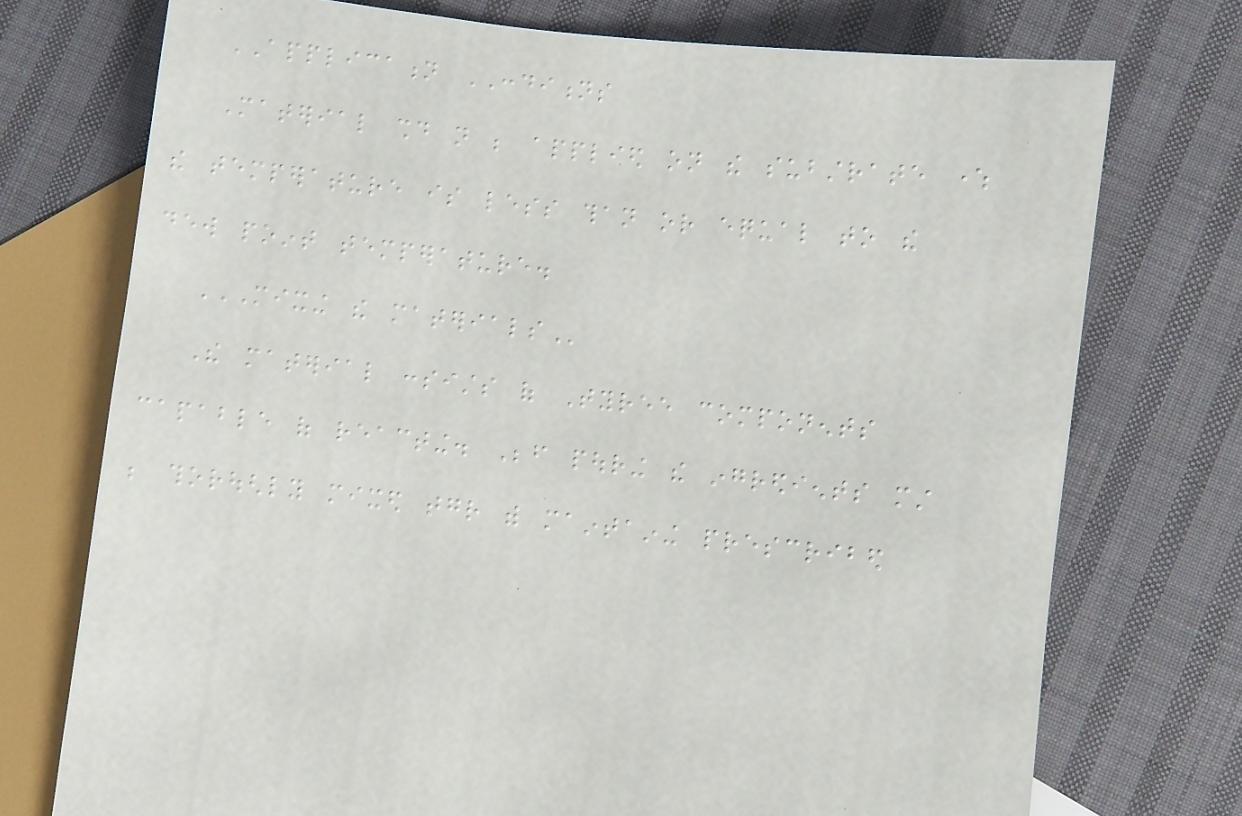APPLICATION CONDITIONS
Material should not be applied on the substrate where
the temperature is less than or equal to the
dew point temperature.
MIXING THE MATERIALS
The material consists of Tyree components
capable of reacting. Before pouring the ingredients must
be thoroughly mixed together with maintaining prescribed
